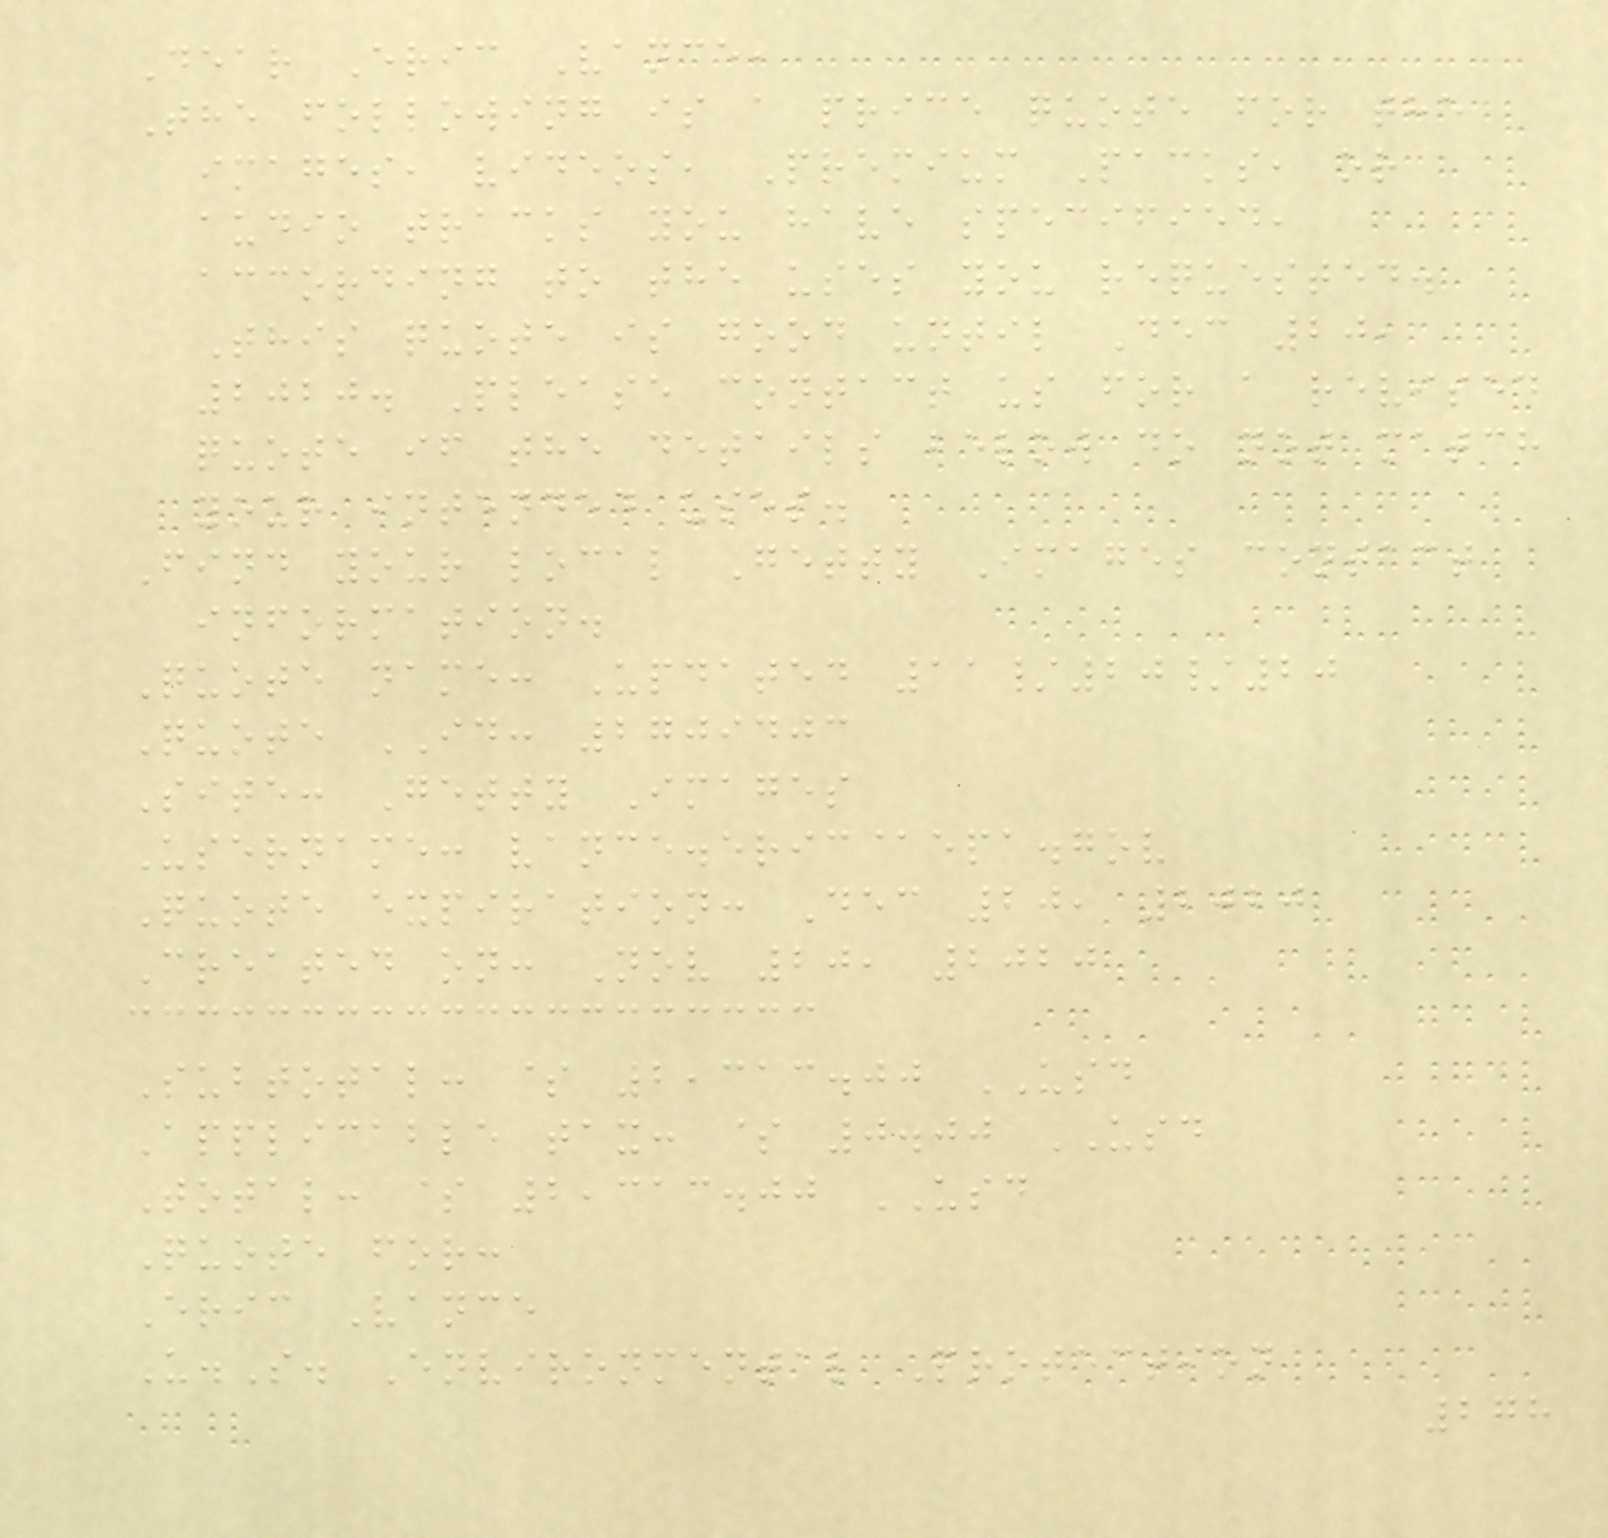Dear Eric Vance,
The following is a price quote for the
images, videos, Premium Packs, or
audio tracks you have specified,
according to the uses you requested.
This quote is good until Dec 20,
2020. Please contact us for a revised
quote if the details below do not match
your intended uses.
Find your local Getty Images contact
information.
Quote name: Updated 11/20/20
Quote ID: 2709403
Site: Getty Images
Username: vance.eric@epa.gov
Quote expiration: Dec 20, 2020
Created on: Nov 20, 2020
Subtotal: $ 2,313.00 USD
Applicable tax: $ 0.00 USD
Total: $ 2,313.00 USD
Quote for:
Eric Vance
U.S. Environmental Protection
278
